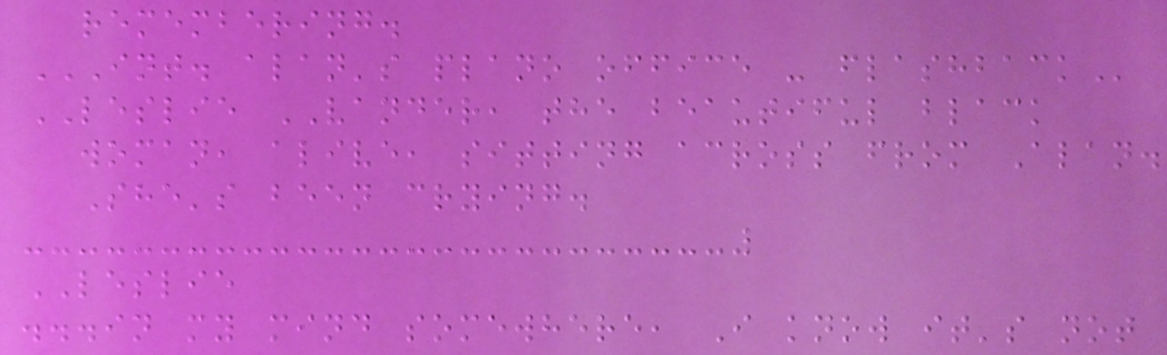remembering.
INT. ALAN'S PLANO OFFICE - FLASHBACK
LESLIE VANDER, the beautiful black
woman, alive, sitting across from Alan.
She's been crying.
LESLIE
...in my mind somewhere, I know it's not
